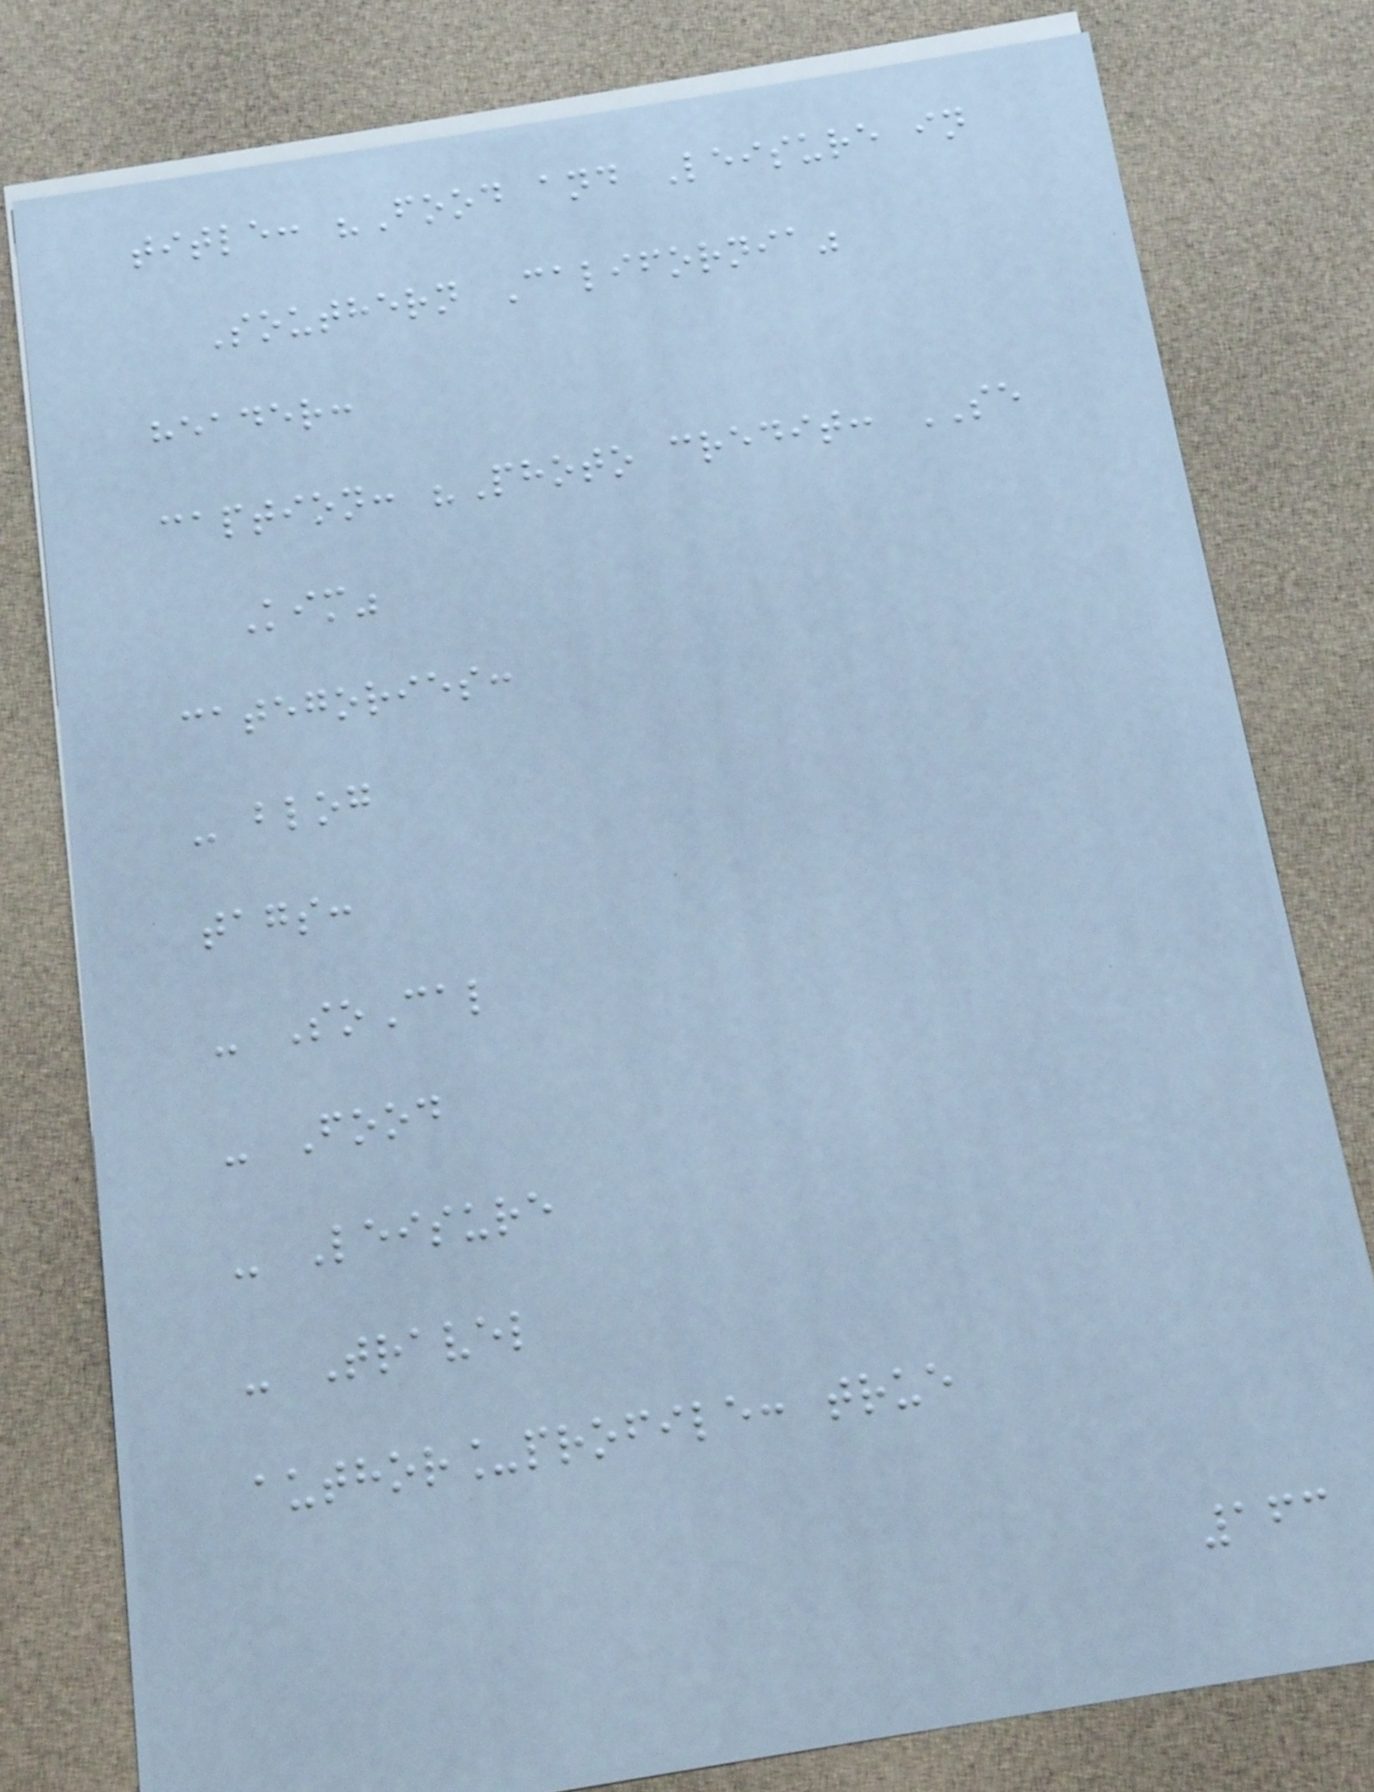title: "Food and Leisure in
Southern California"
header:
caption: "Photo credit: SE
Kim"
categories:
- blog
tags:
- SoCal
- Food
- Leisure
- Travel
author_profile: true
163
